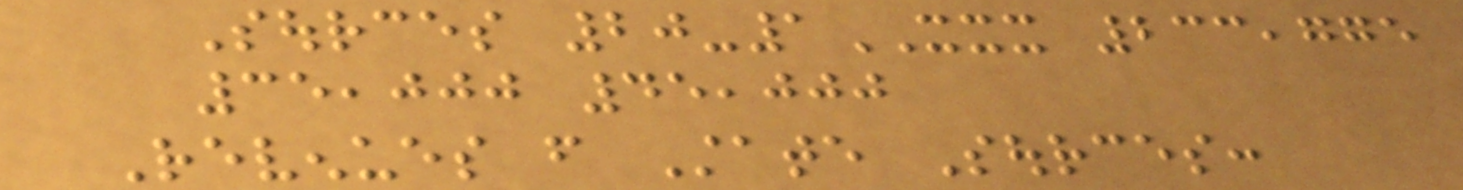Sources 20-1XXX 233,775
35,000 45,000
Revenues from State Sources:
